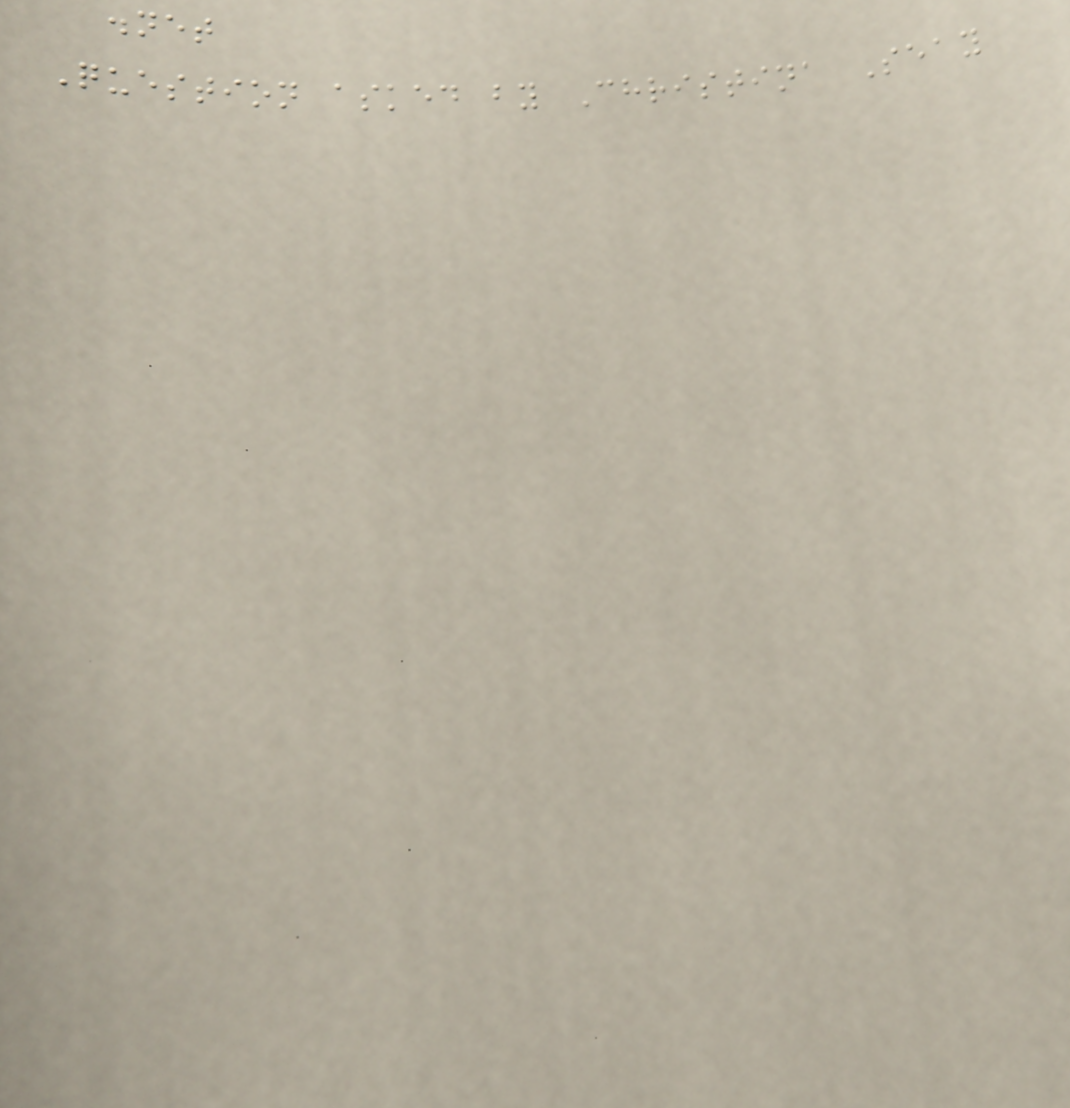.net
Question asked by Christina Seay
